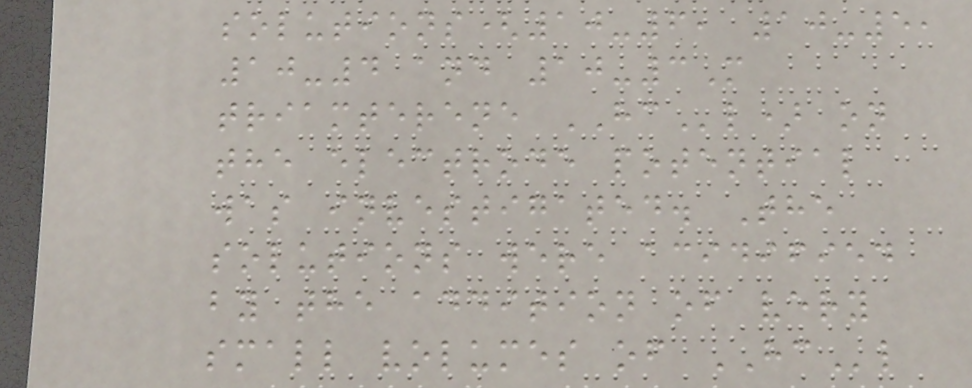solutions(10-6, 10-5,
10-4 and 10-3M
triamterene HCl) on
the electrode potential
was investigated. The
solutions were acidified
by the addition of very
small volumes of HCl
